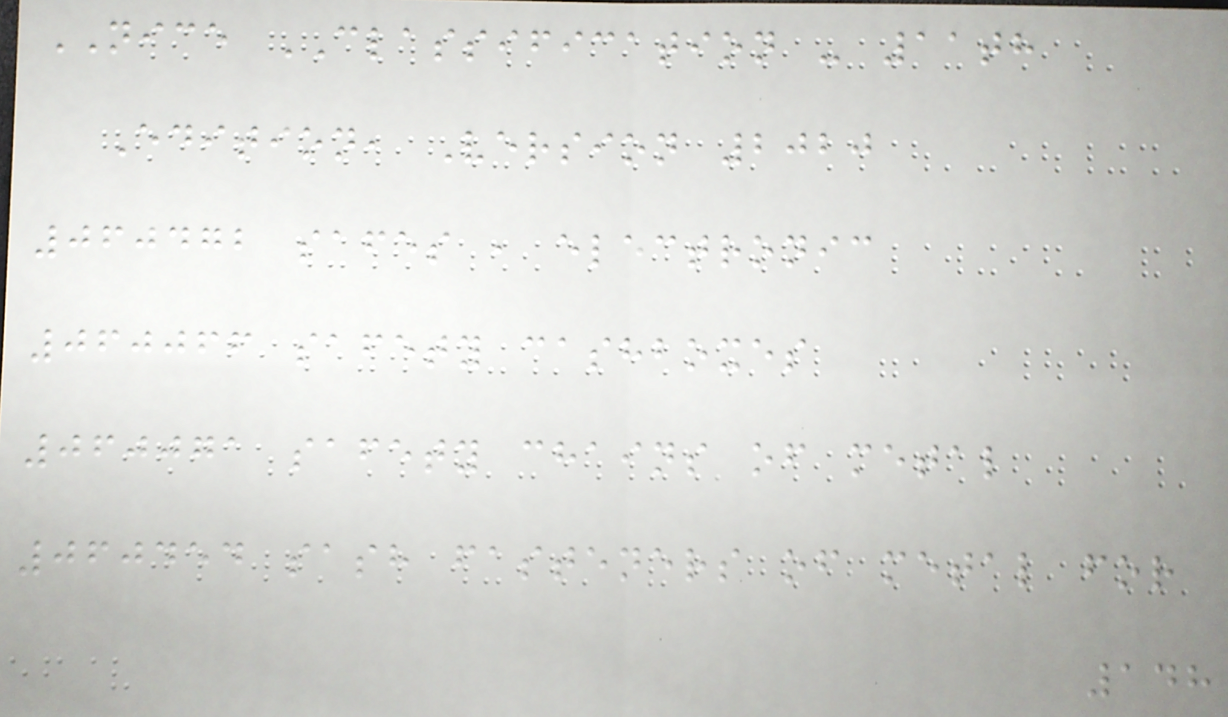NICE CLASSIFICATION - 11th
Edition, Version 2020
060472 safes , electronic
060066 safety cashboxes
060071 safety chains of metal
060454 sash fasteners of metal for
148
